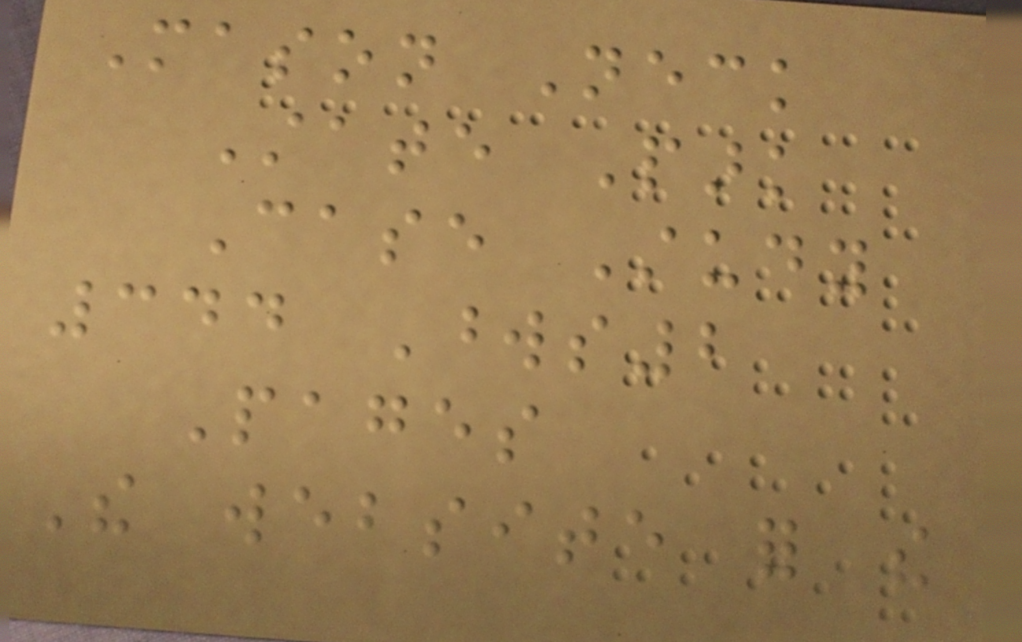Mason Neck
State Park
Case Study
344 Words2
Pages
The website for the
